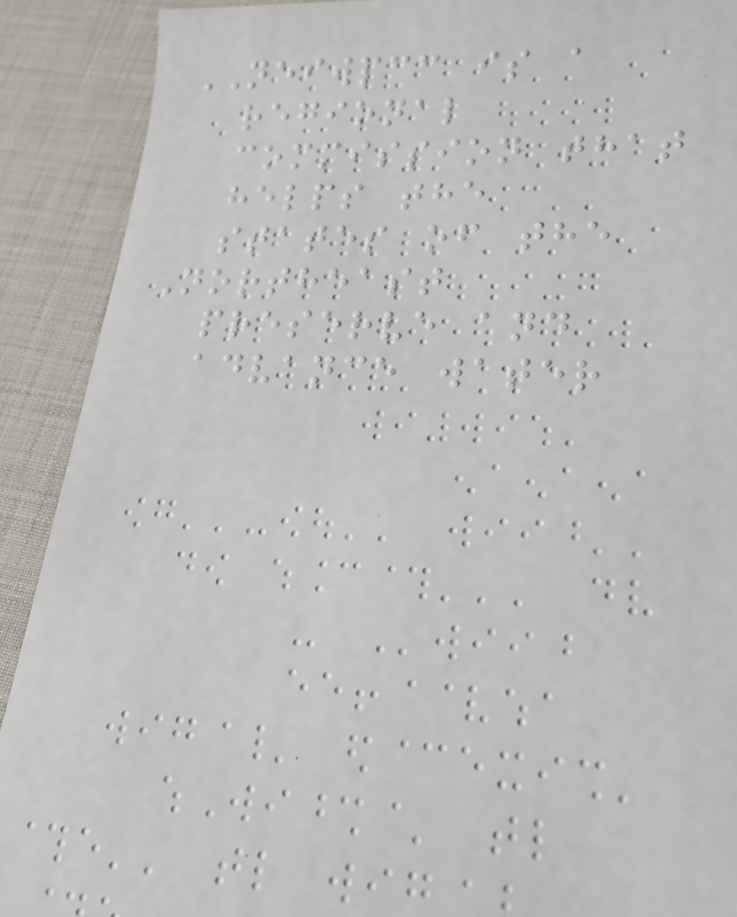NEIWPCC is a
regional
commission that
helps the
states of the
Northeast
preserve and
advance water
